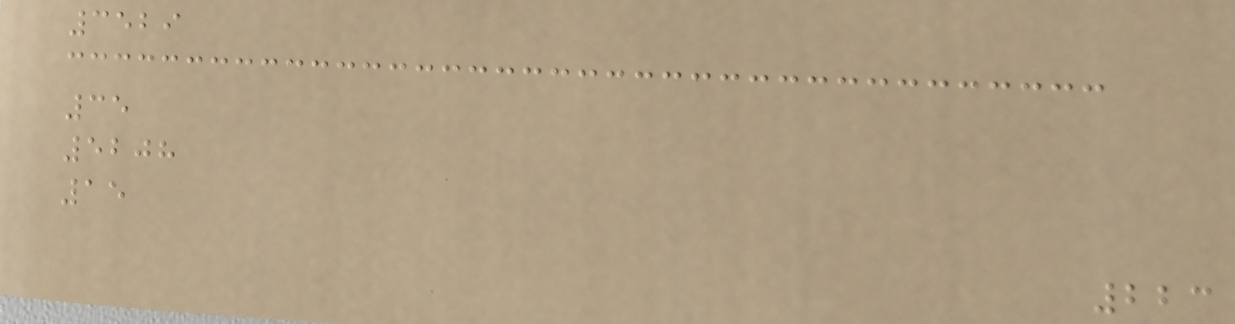3529
35
5208
15
223
